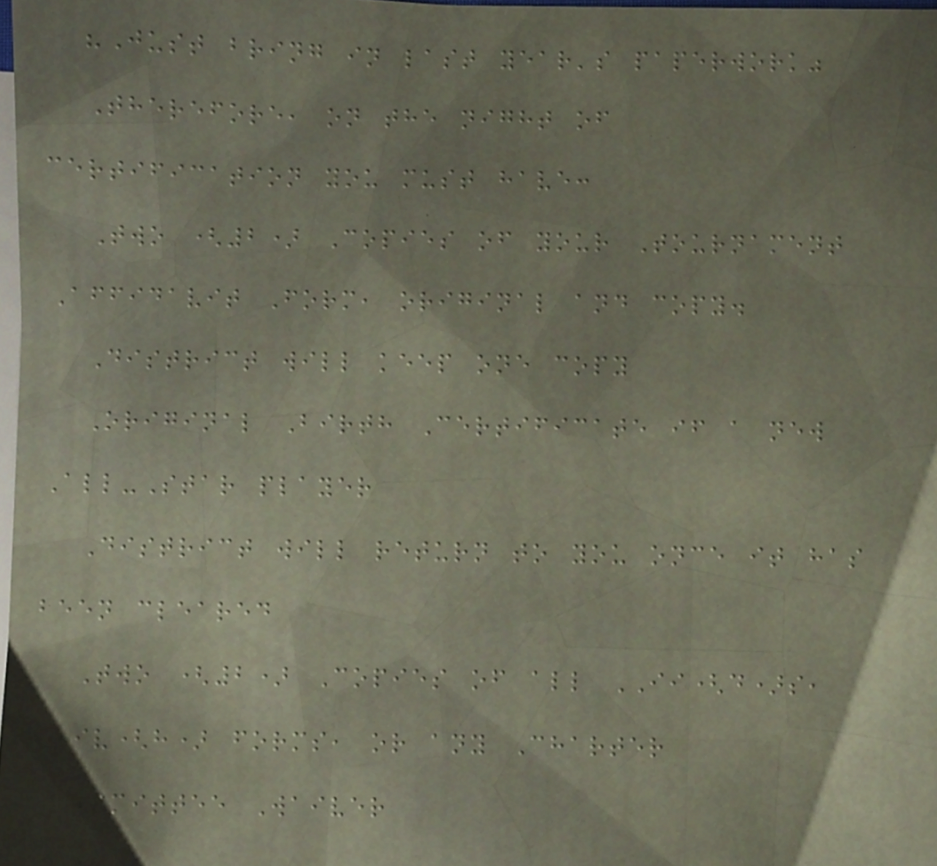"Just bring in last year's paperwork"
Therefore, on the night of
certification you must have:
Two (2) Copies of your Tournament
Affidavit Form, original and copy.
District will keep one copy
Original Birth Certificate if a new
All-Star player
District will return to you once it has
been cleared
Two (2) Copies of all II(d)s,
IV(h) forms, or any Charter
Committee Waiver
